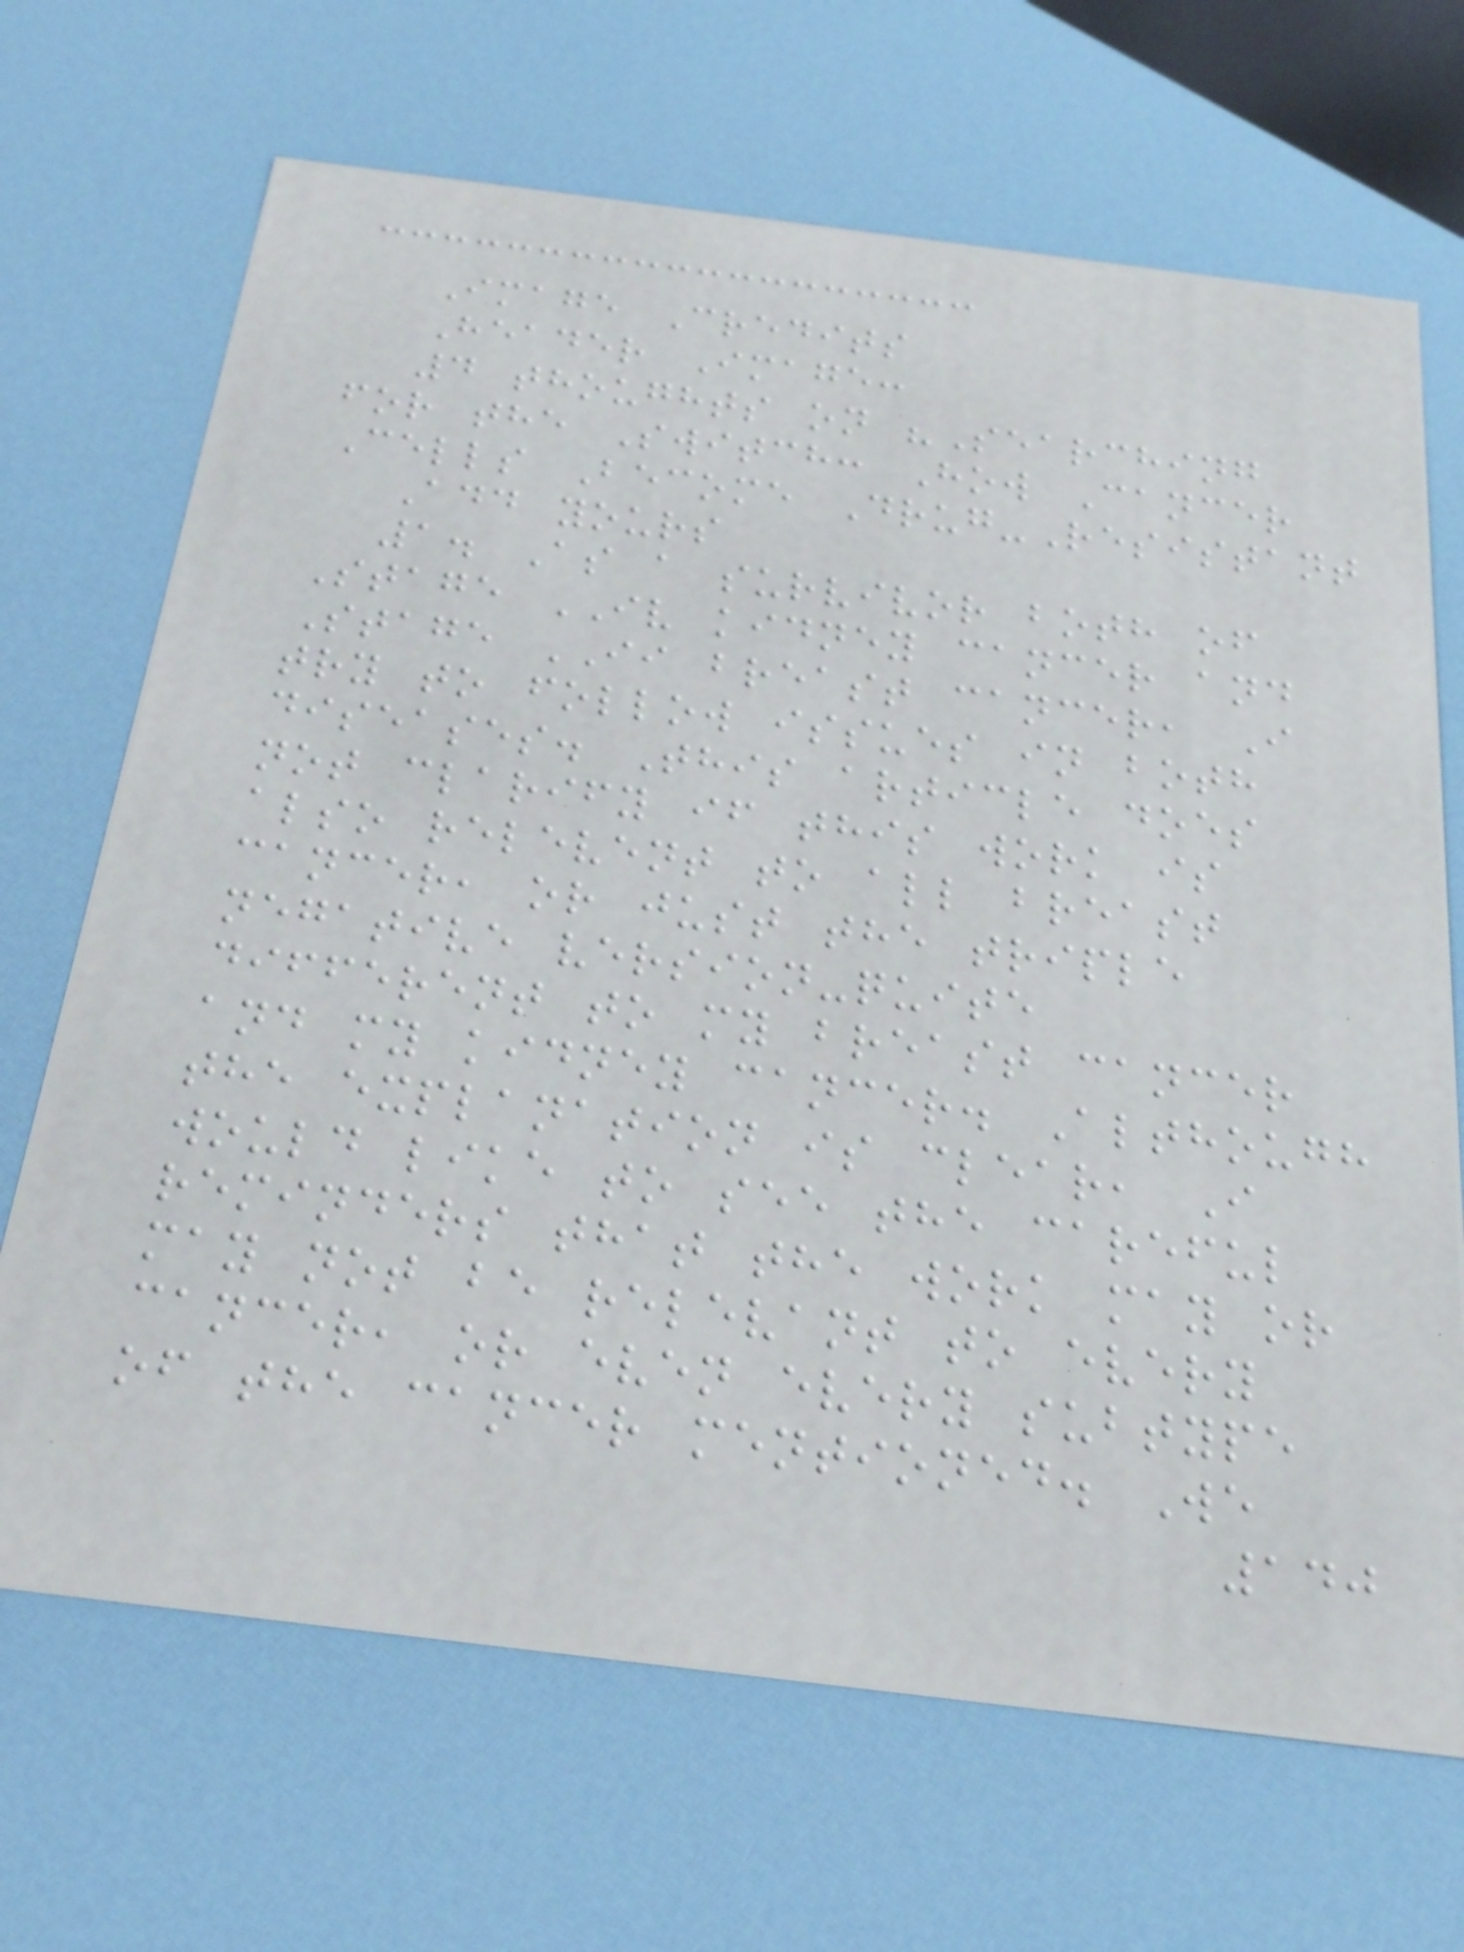Image Credits
Header Image:
4 thoughts on "Searching
for the Switch: How Cancer
Cells Become Drug-Resistant
Add yours
1. As a survivor both of
Stage IV kidney cancer and
Stage II breast cancer, I
try to follow issues in both
diseases. This article does
not clarify if this work is
also relevent to all breast
cancer, or just the triple
negative version-quite
different to my breast cancer
and my kidney cancer. Although
the explanation is clear, I
would like to see the careful
reminders that the work may or
may not be relevant to every
cancer, or even every subtype
of the cancer mentioned. We
140
